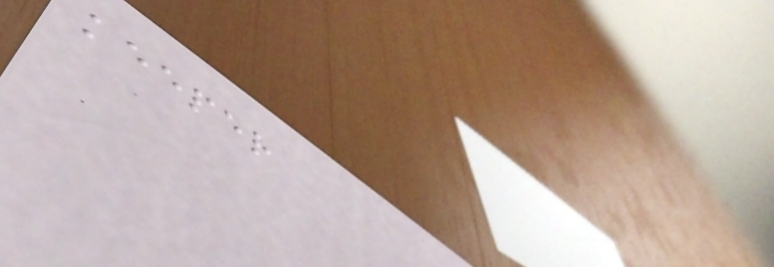keeper
